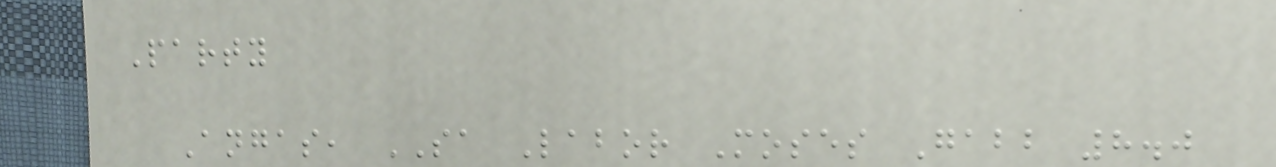Party
Angas, SA Labor Moses Gabb 8.0
